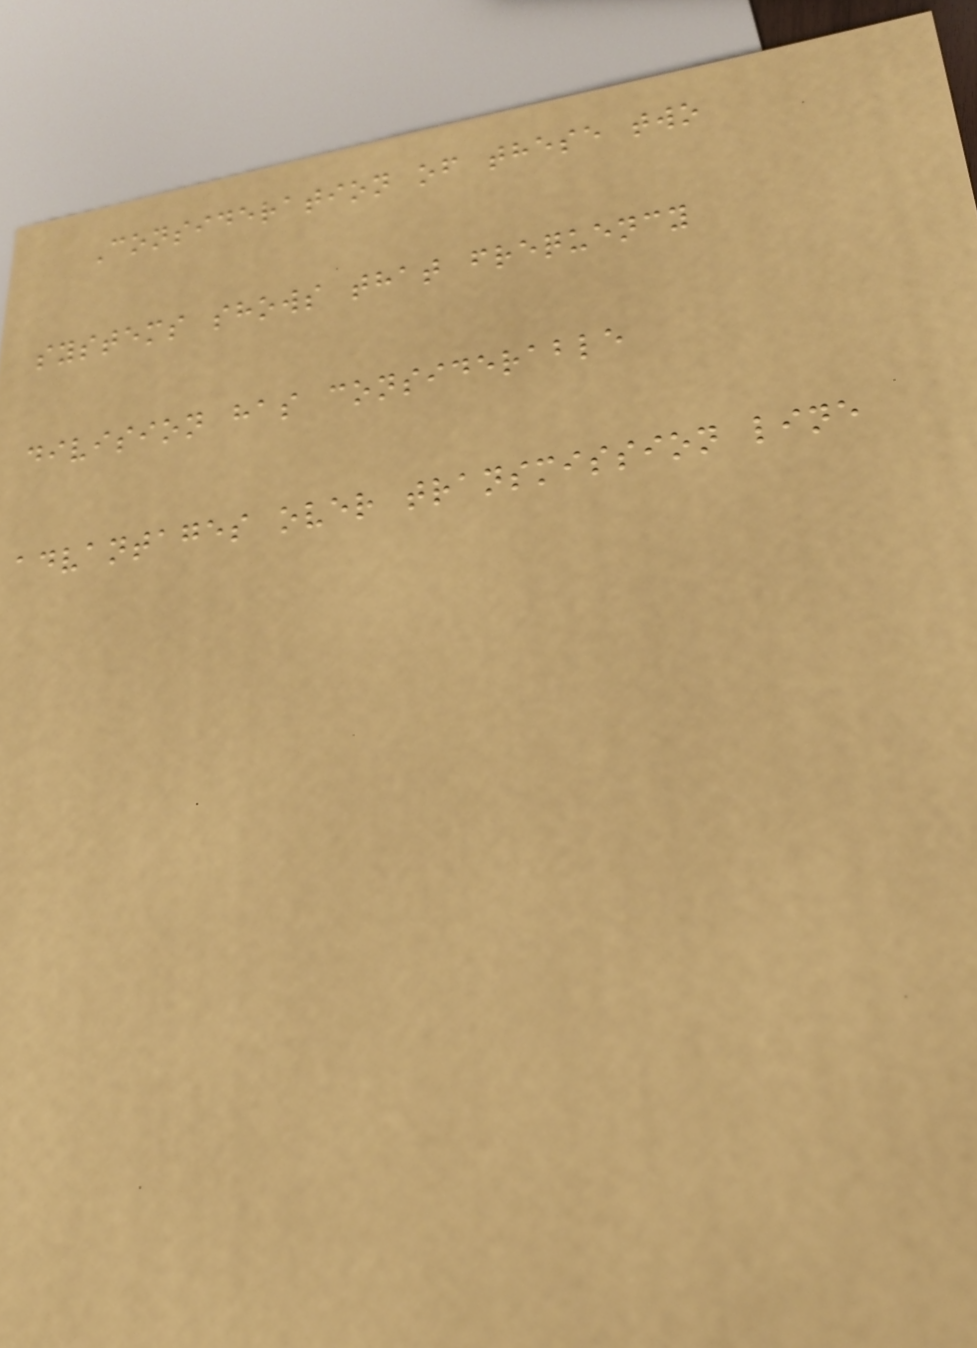Consideration of these two
systems shows that frequency
division has considerable
advantages over transmission line
